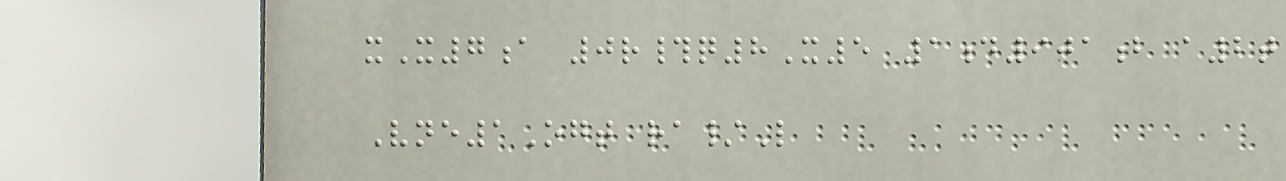xX7a 0r#q8X5 1d901b a2t
Vne1Ogt ra/L
